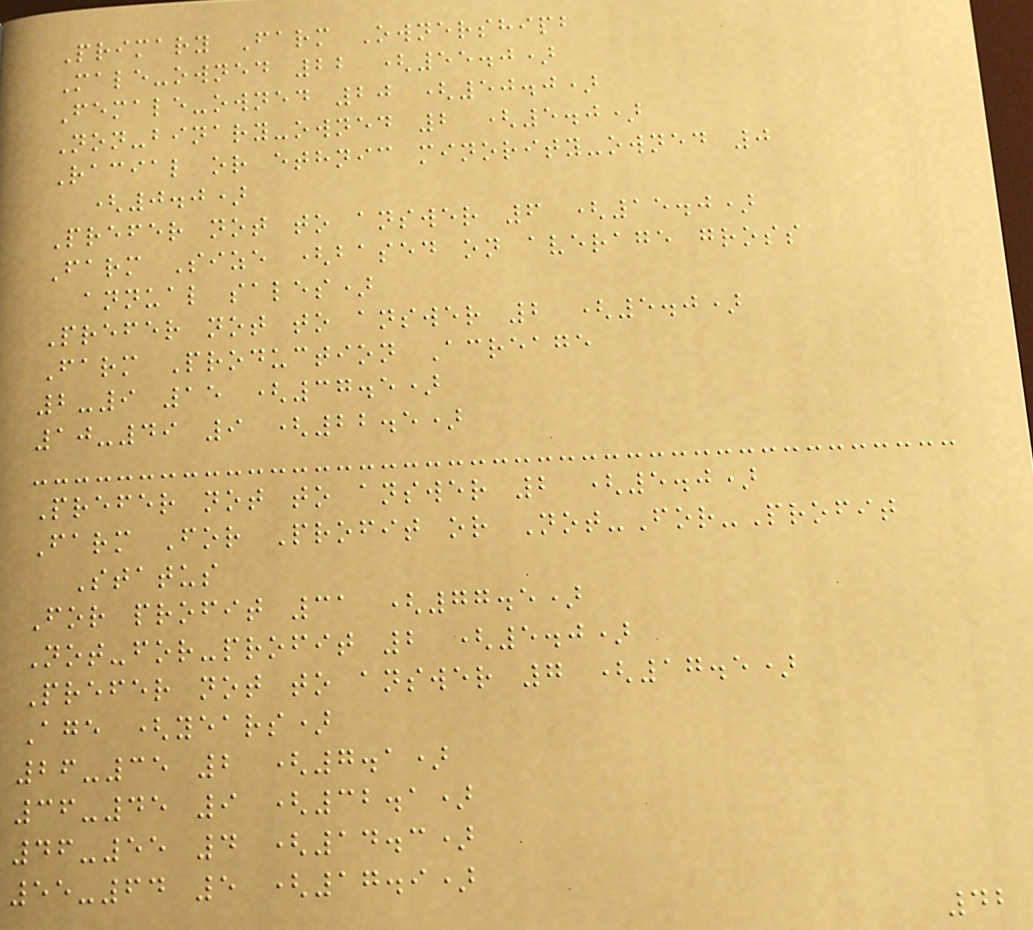Primary Farm Ownershipb
Male-owned 22 (55.0)
Female-owned 20 (50.0)
Non-binary-owned 2 (5.0)
Racial or ethnic minority-owned 0
(0.0)
Prefer not to answer 6 (15.0)
Farm Size (based on average gross
annual sales)
Prefer not to answer 2 (5.0)
Farm Production Acreage
2-9 15 (37.5)
10-49 9 (22.5)
Prefer not to answer 2 (5.0)
Farm For Profit or Not-For-Profit
Status
For profit 31 (77.5)
Not-for-profit 2 (5.0)
Prefer not to answer 7 (17.5)
Age (years)
26-35 2 (7.1)
36-45 9 (32.1)
46-55 4 (14.3)
55-64 5 (17.9)
42
